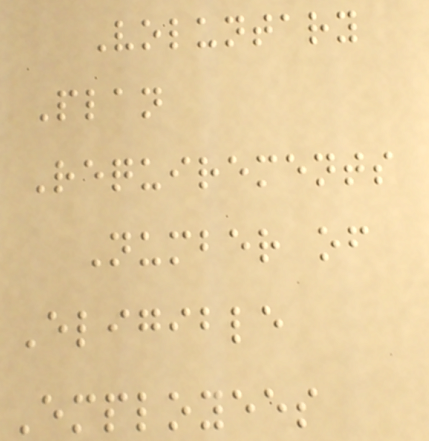Voluntary
Plan
Requirements
Number of
Eligible
Employees
